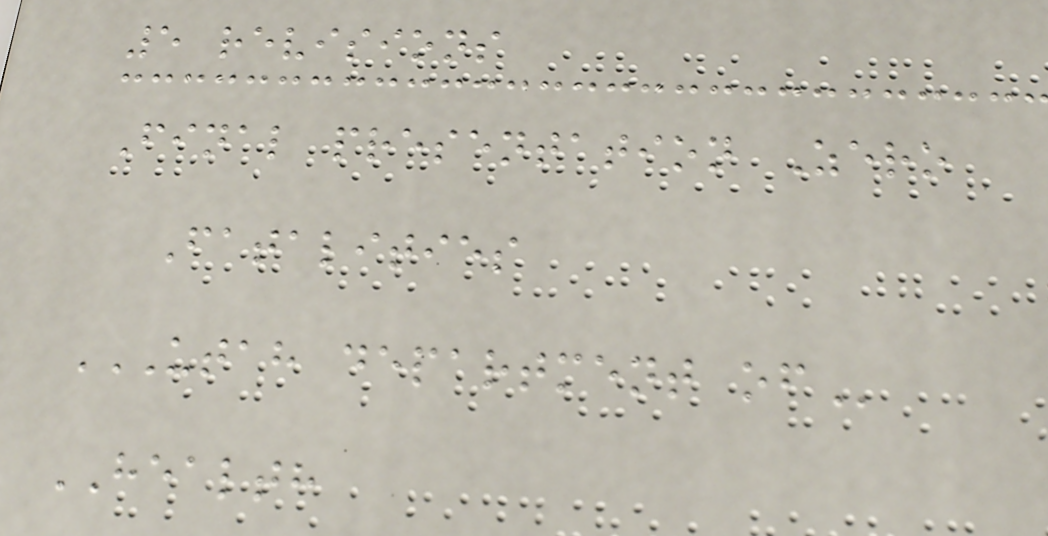5 revisions
Final presentation Zero
Fatalities
UTAH DEPARTMENT OF
HEALTH
